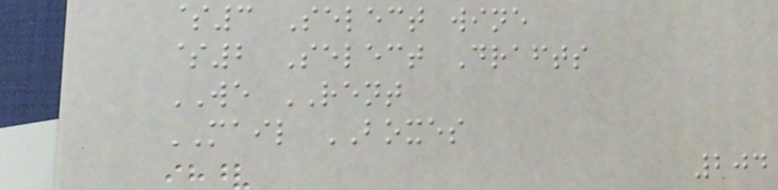$3 Select wine
$2 Select Drafts
WE RENT
MAIL BOXES
204
